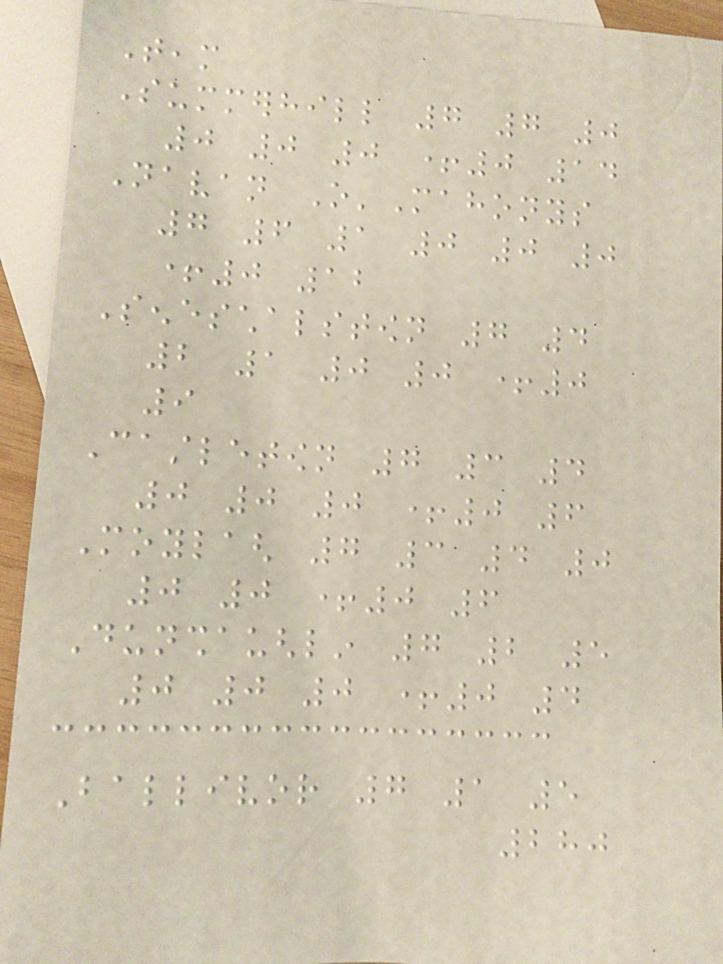Team
Summerhill 7 7 0
0 0 0 +0 14
Navan O'Mahonys
7 6 1 0 0 0
+0 12
Seneschalstown 7 4
2 1 0 0 +0
9
Castletown 7 3 4
0 0 0 +0 6
Moylagh 7 3 4 0
0 0 +0 6
Dunshaughlin 7 2 5
0 0 0 +0 4
Ballivor 7 1 5
280
